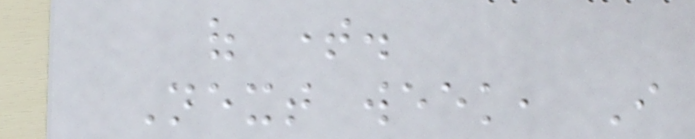of time.
Next week, I
